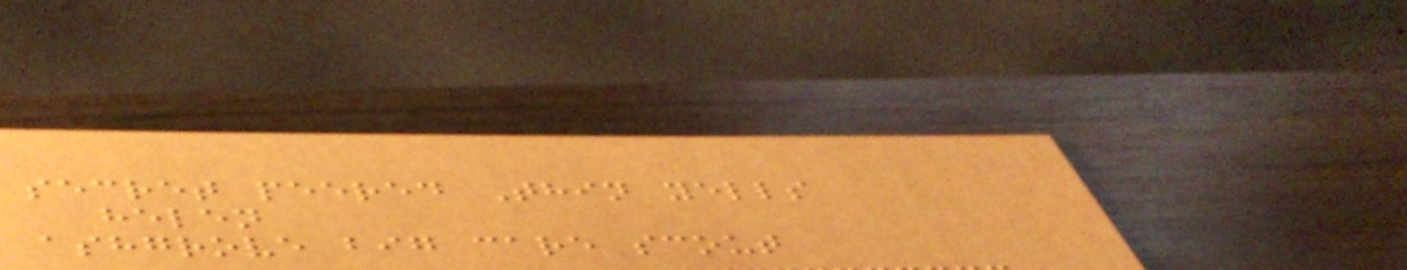secret peered Thin yells
helen
ashgrove big care scout
